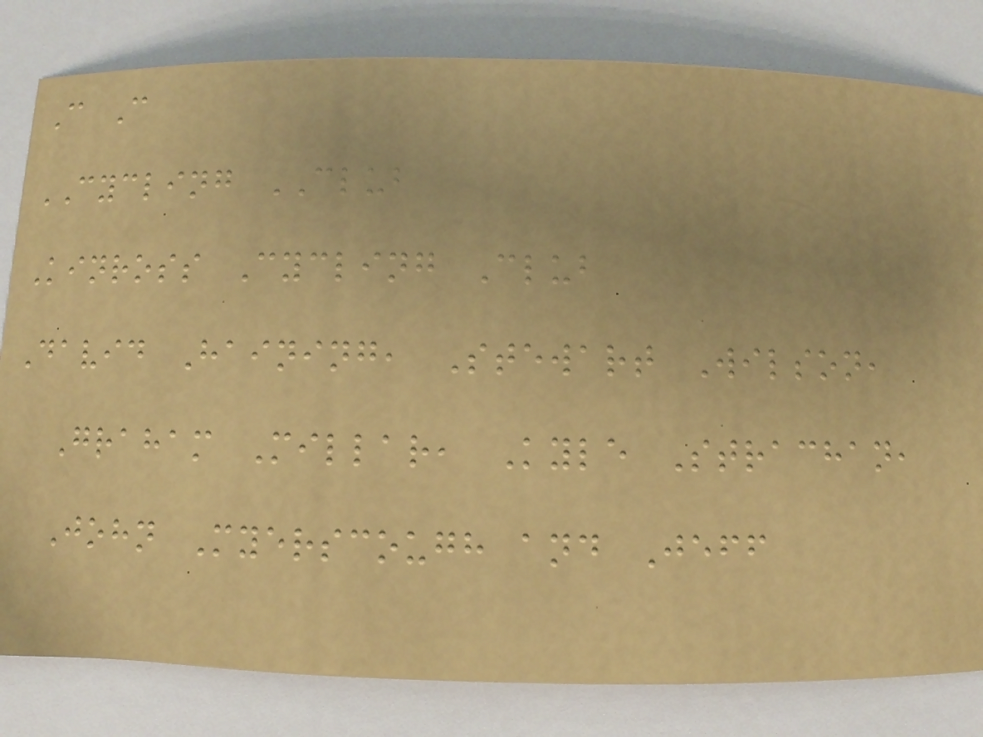C C
CYCLING CLUB
Kinross Cycling Club
David Haining, Stewart Wilson,
Graham Millar, Kyle Strachan,
John Myerscough and Jeff
